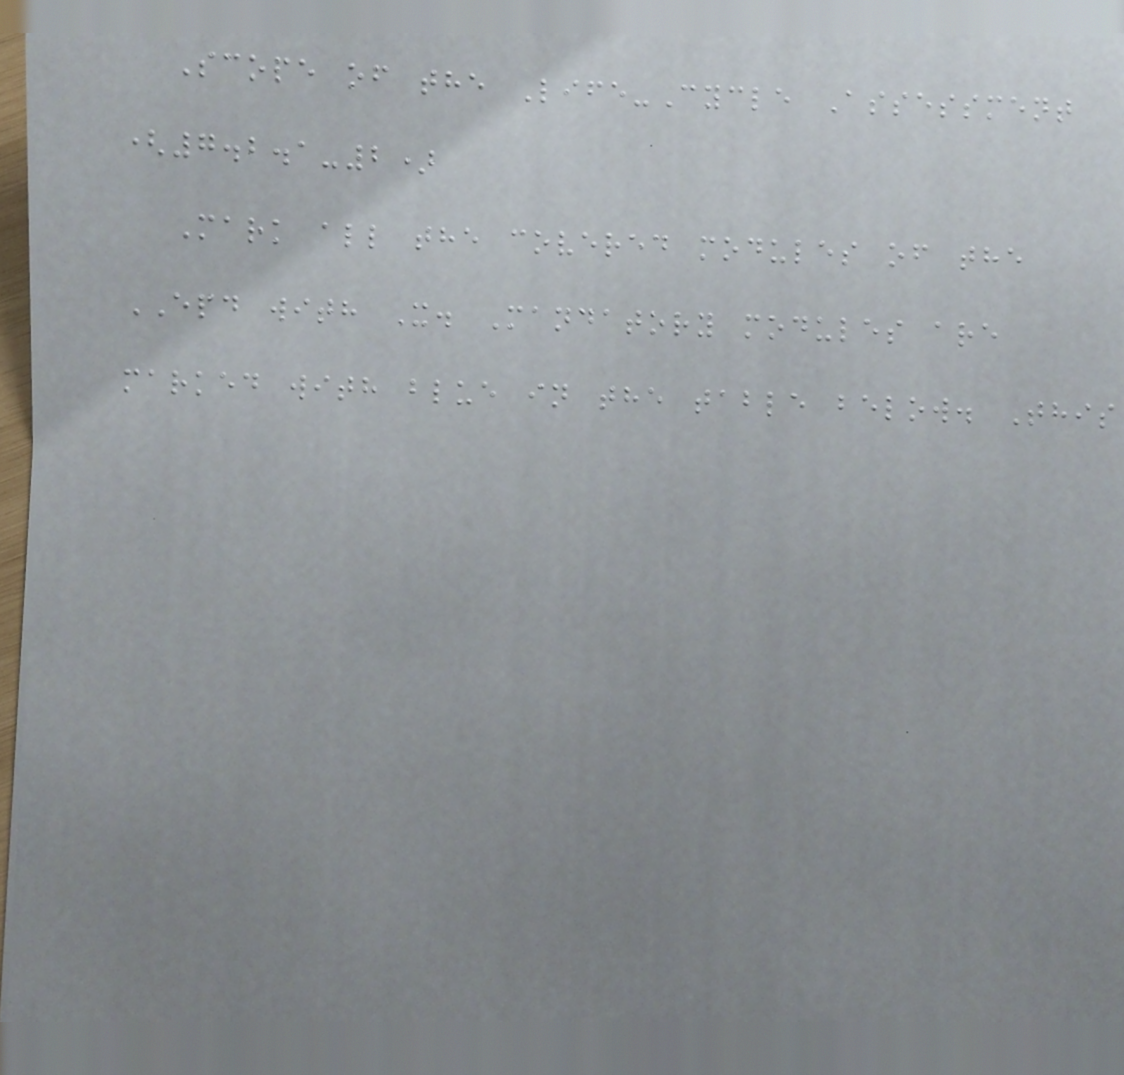Scope of the Life-Cycle Assessment
(7.2.1-2)
Mark all the covered modules of the
EPD with X. Mandatory modules are
marked with blue in the table below. This
